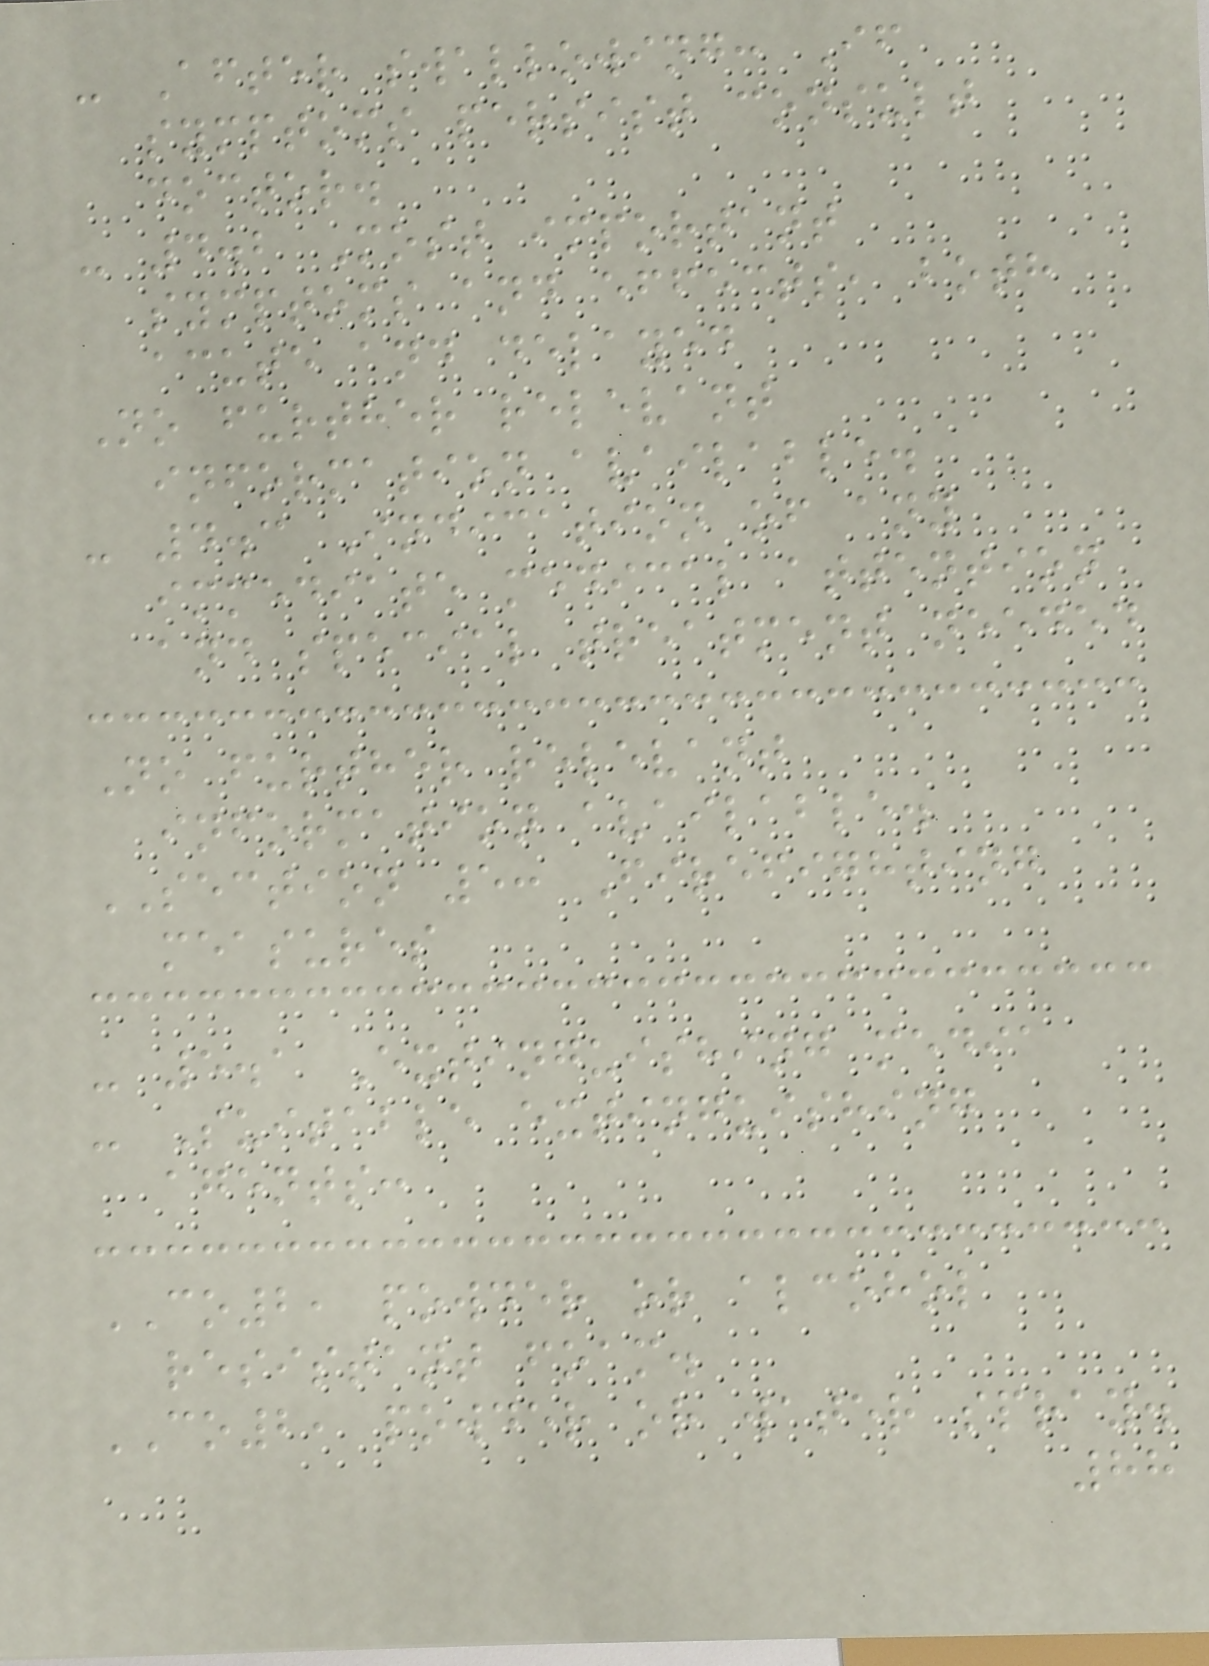- After swallowing: If
symptoms persist consult
doctor.
- 4.2 Most important
symptoms and effects, both
acute and delayed
No further relevant
information available.
- 4.3 Indication of any
immediate medical attention
and special treatment needed
No further relevant
information available.
SECTION 5: Firefighting
measures
- 5.1 Extinguishing media
- Suitable extinguishing
agents:
CO2, powder or alcohol
resistant foam.
CO2, powder or water spray.
88
